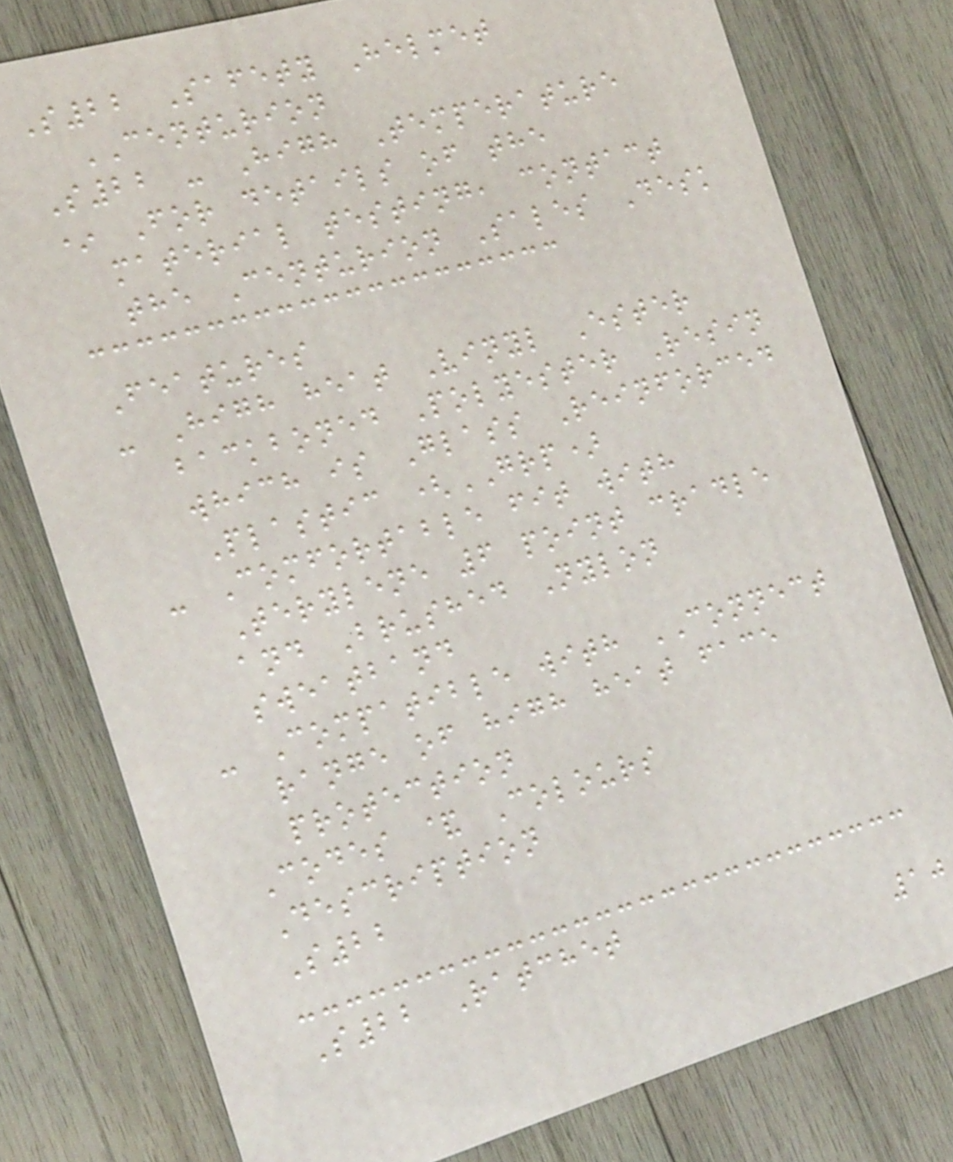S22 Safety Helmet
CENTURION
S22 - High Temperature
* For details of the
material testing, contact
the Centurion Sales Desk
Features
- High heat Vinyl Ester
backboned Polyester Resin
which is Glass Reinforced
Plastic (GRP)
- Comfortable fit with
Terylene 6 point cradle
and Brushed Nylon
sweatband
- Compatible with CONNECT
range of high heat face
protection
Codes & Colours
Description
S22
S22 Ratchet
10
